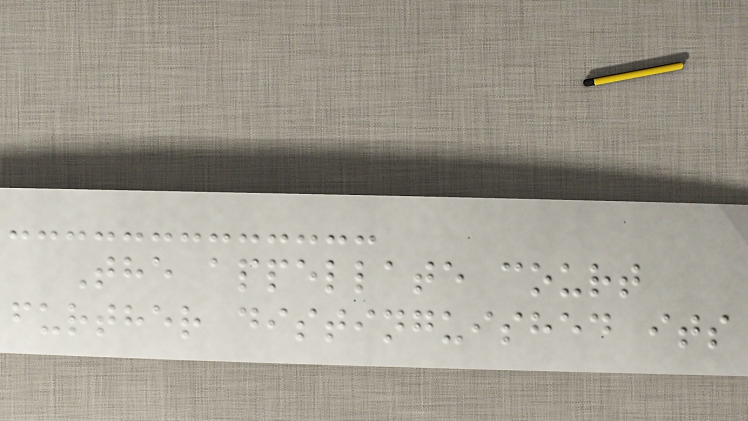The appellate court
further distinguished its
